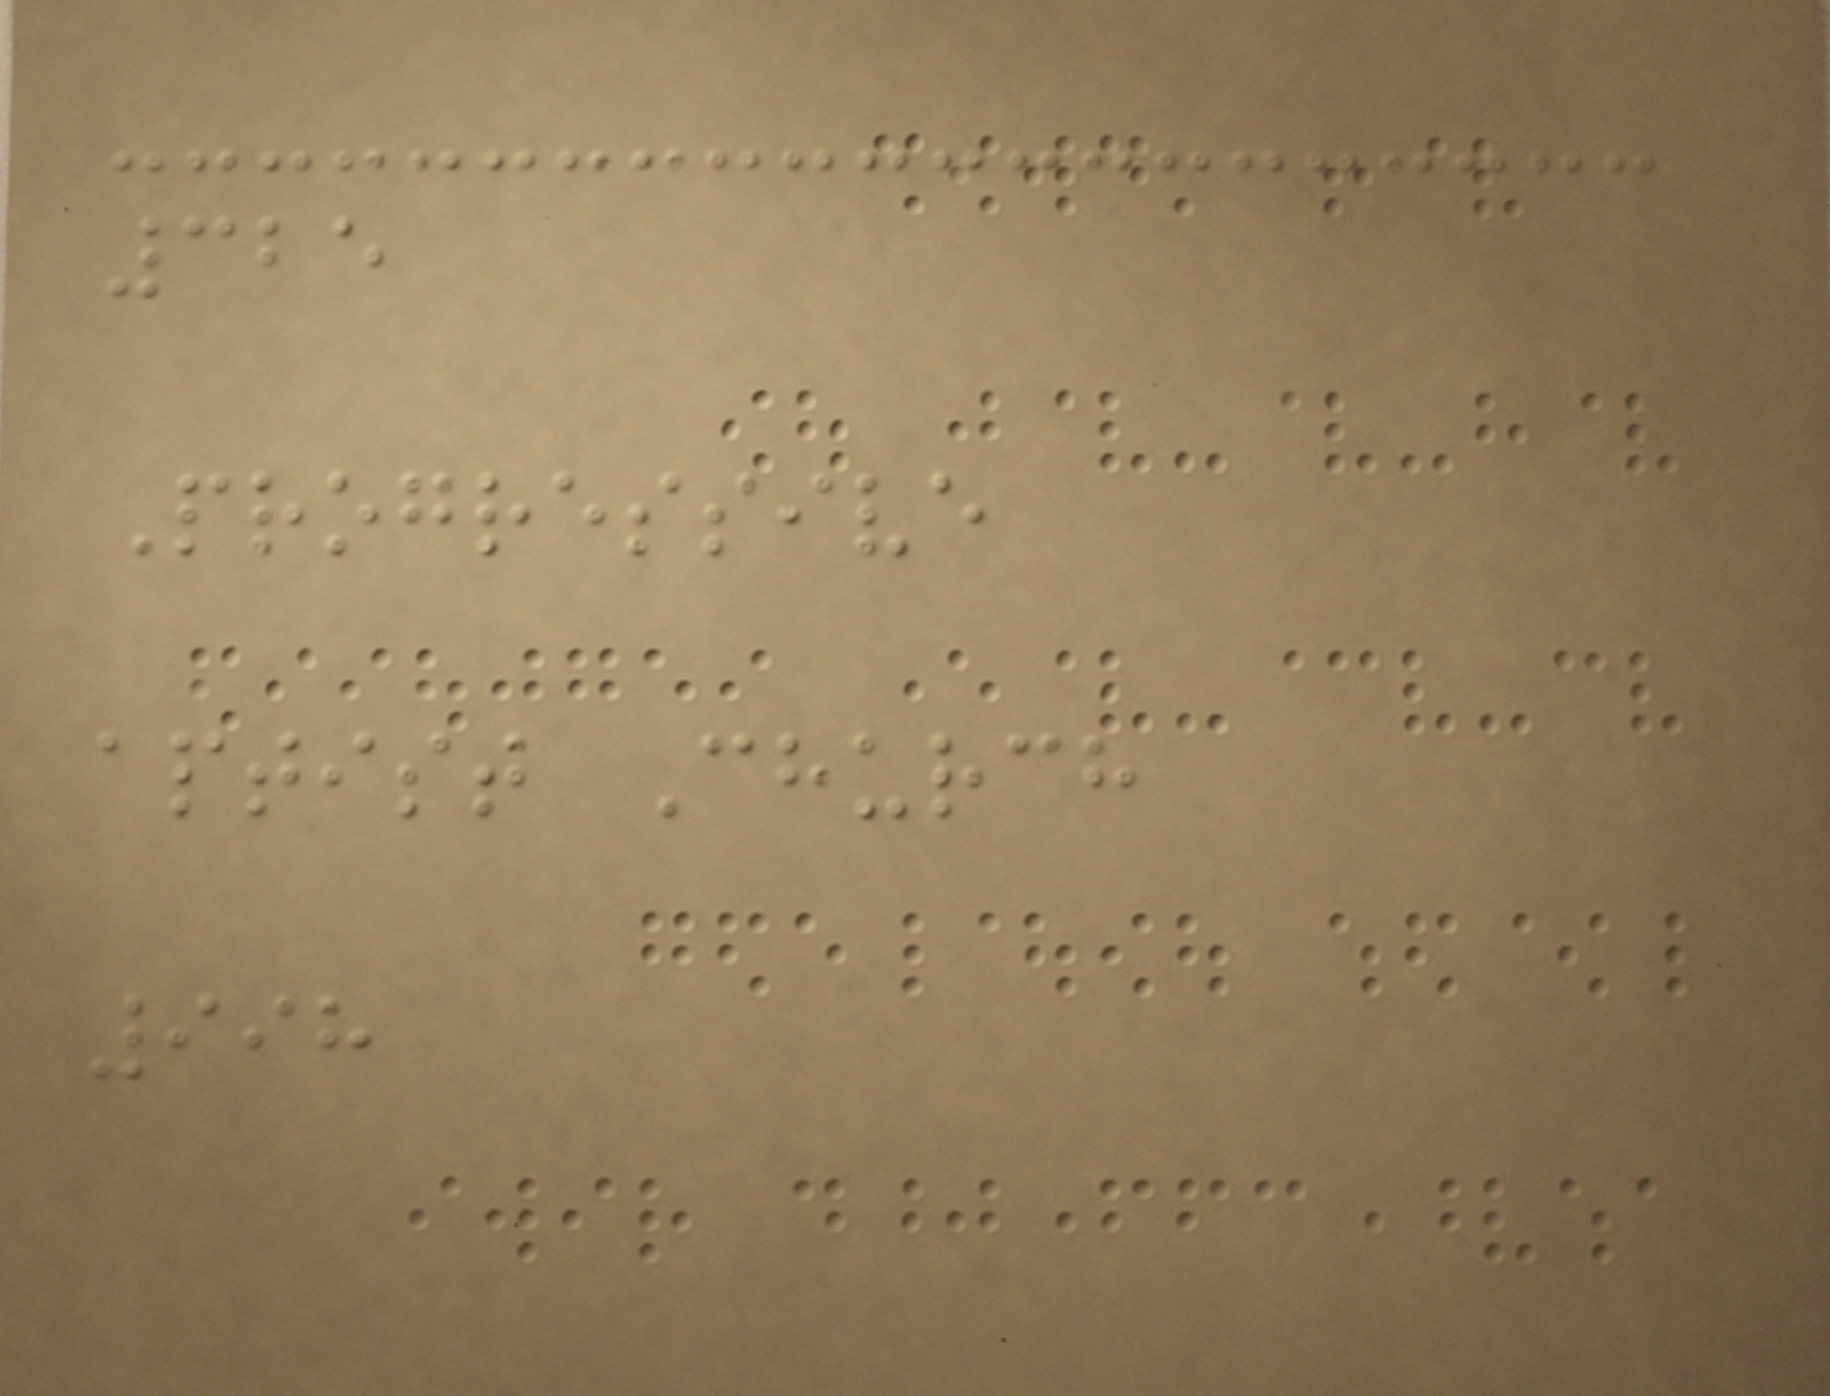325
Progressive
aptist Church
998
